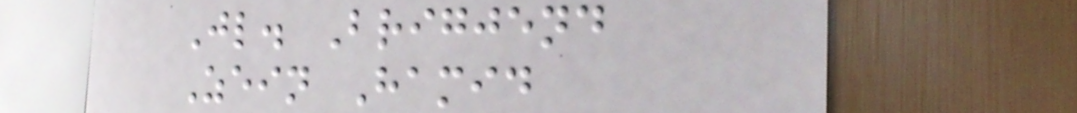Jl. Brigjend
Zein Hamid
